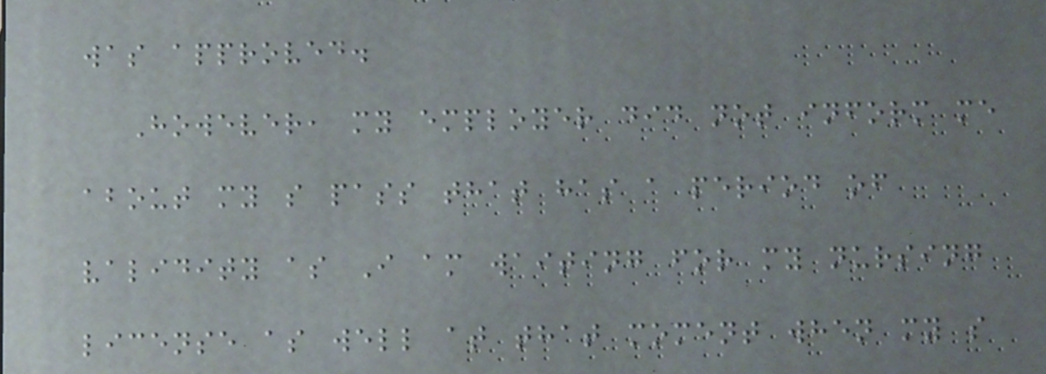was approved.
However, my employer did not inform me
about my s pass that has a period of
validity as I am waiting for my nursing
license as well at that moment when my s
